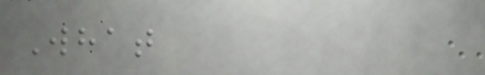What
